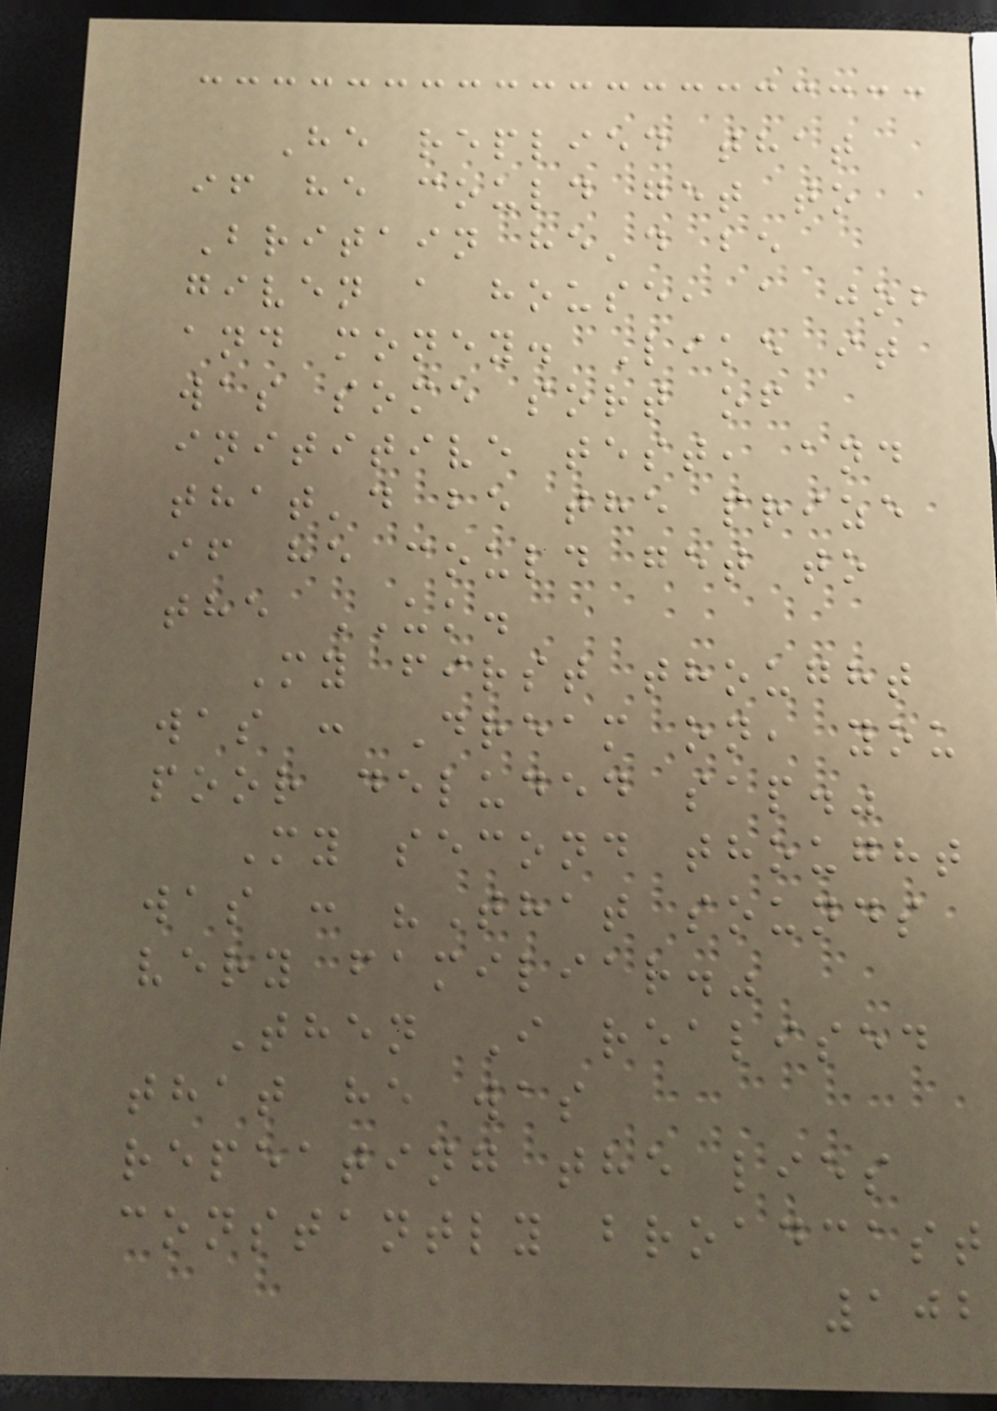He replied that
if he could get to
Britain he'd be
given a house, a job
and money. Like it
was some sort of
inititive test, and
that'd be the prize
if he could get to
the UK.
My first thought
was : Dream on, you
poor deluded sap."
My second thought
was : "That sounds
very familiar."
Then I realised
that he was
repeating the lies
constantly broadcast
102
